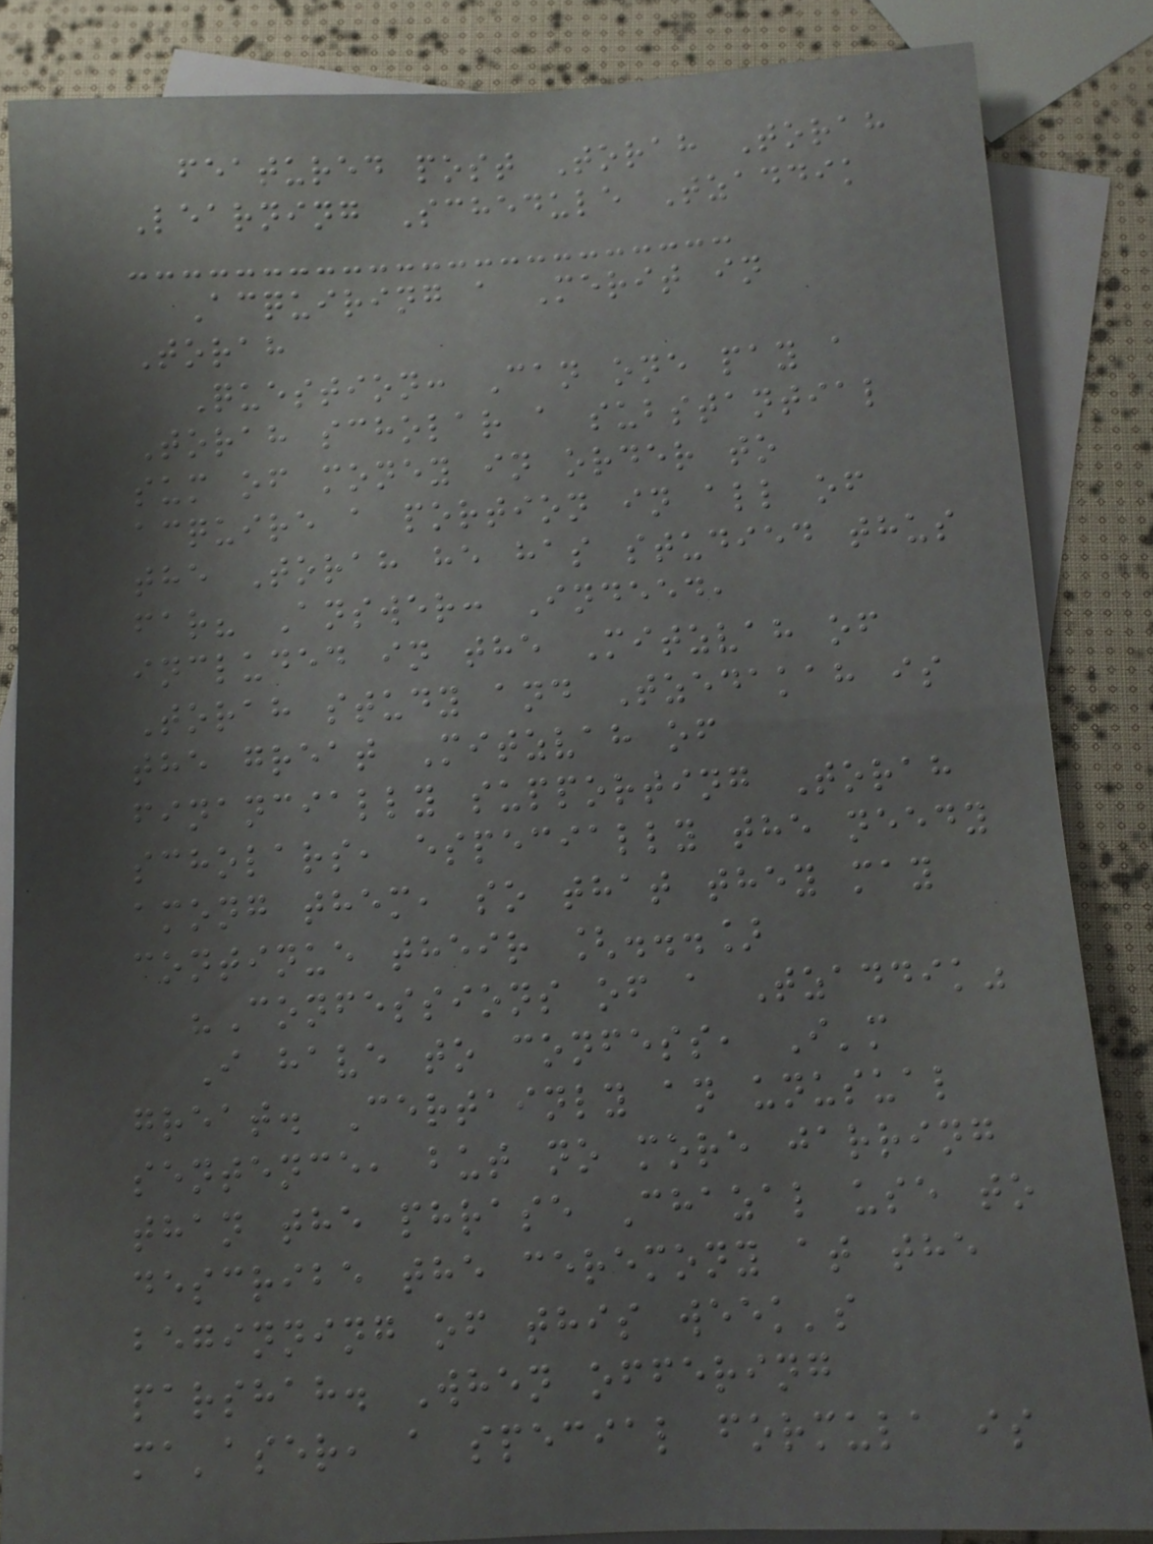featured post Torah Torah
Learning Schedule Tzaddik
Acquiring a Merit in
Torah
Question: Can one pay a
Torah scholar a substantial
sum of money in order to
acquire a portion in all of
the Torah he has studied thus
far? Answer: Indeed,
included in the Mitzvah of
Torah study and Tzedakah is
the great Mitzvah of
financially supporting Torah
scholars, especially the needy
among them, so that they may
continue their [...]
"Confessions of a Tzaddik"
I have to confess, I'm
great. Certainly an unusual
sentence, but no more jarring
than the phrase Chazal use to
describe the ceremony at the
beginning of this week's
parshah. When offering
ma'aser, a special formula is
